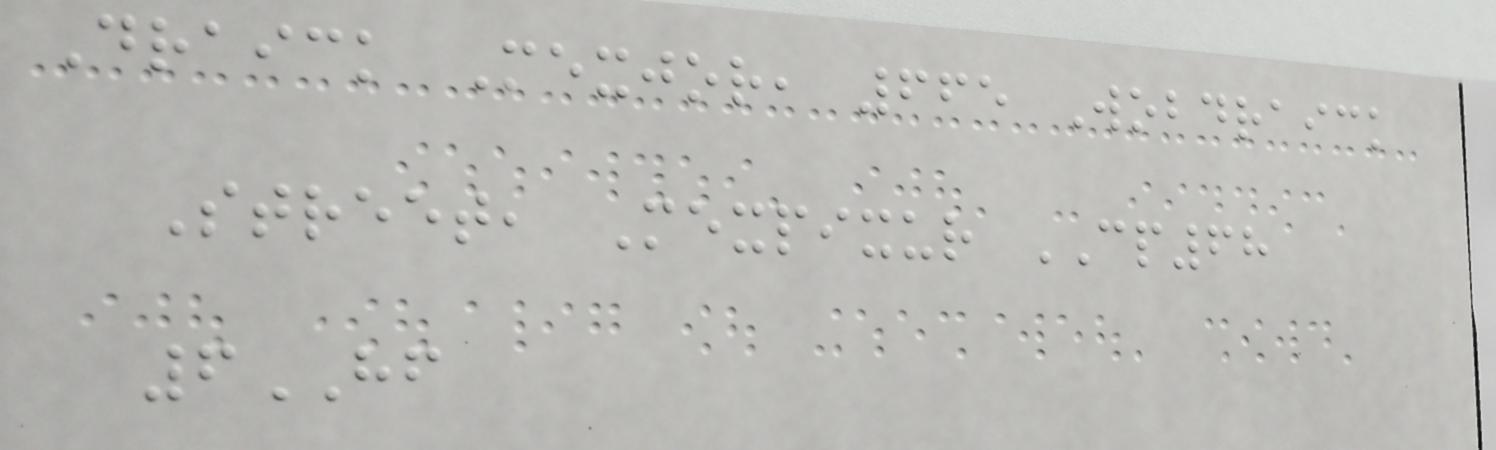Draick Mexjor, 665 Wobdraick
Street, Mexpixur CP68
6HF
